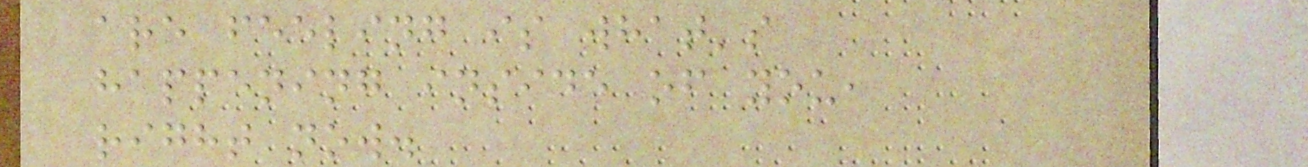are feeling is what's
happening inside of you,
right now.
